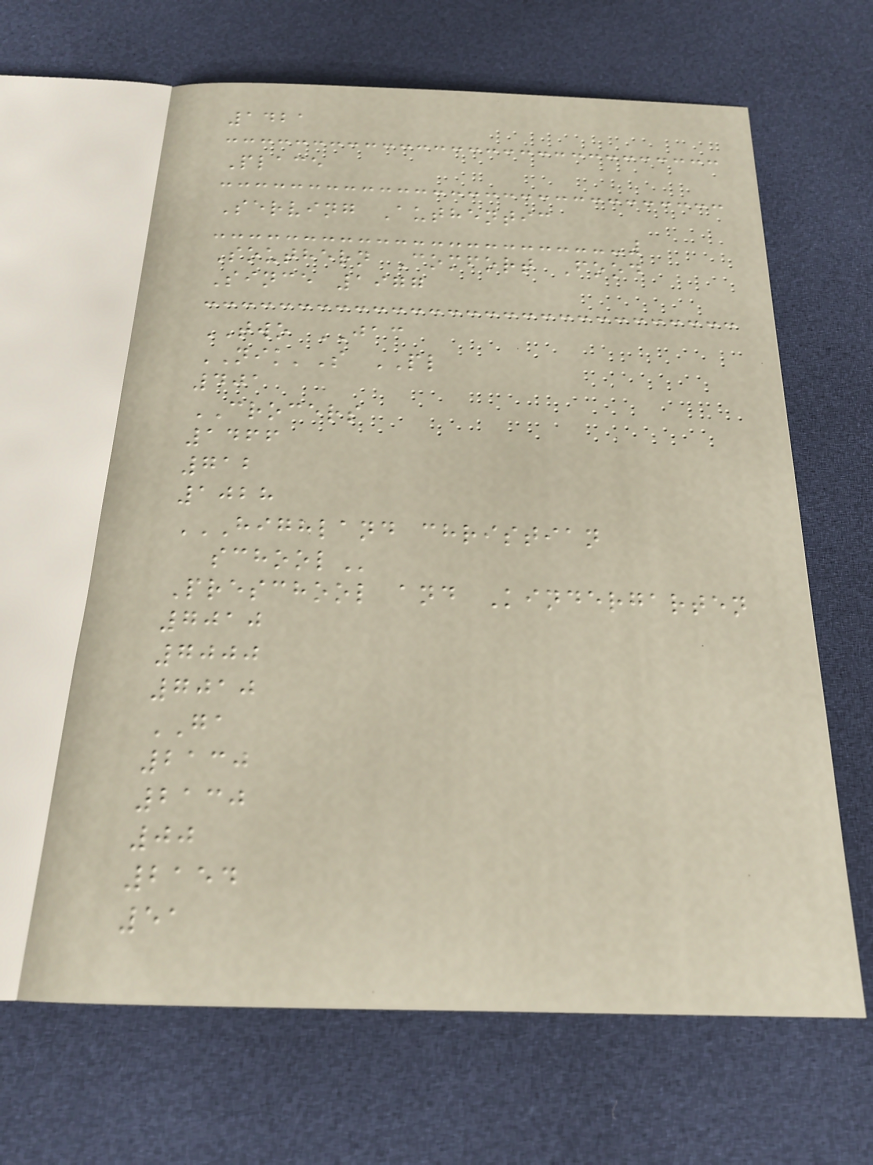1421
Place
Serving Authentic
Southern Comfort Food
Since 1977
TWO JAC
NIK'S PL
401
CROCERS
1466
712
1028
HIGHLAND CHRISTIAN
SCHOOL
Preschool and Kindergarten
7010
7000
7010
GA
2130
2130
00
2154
51
